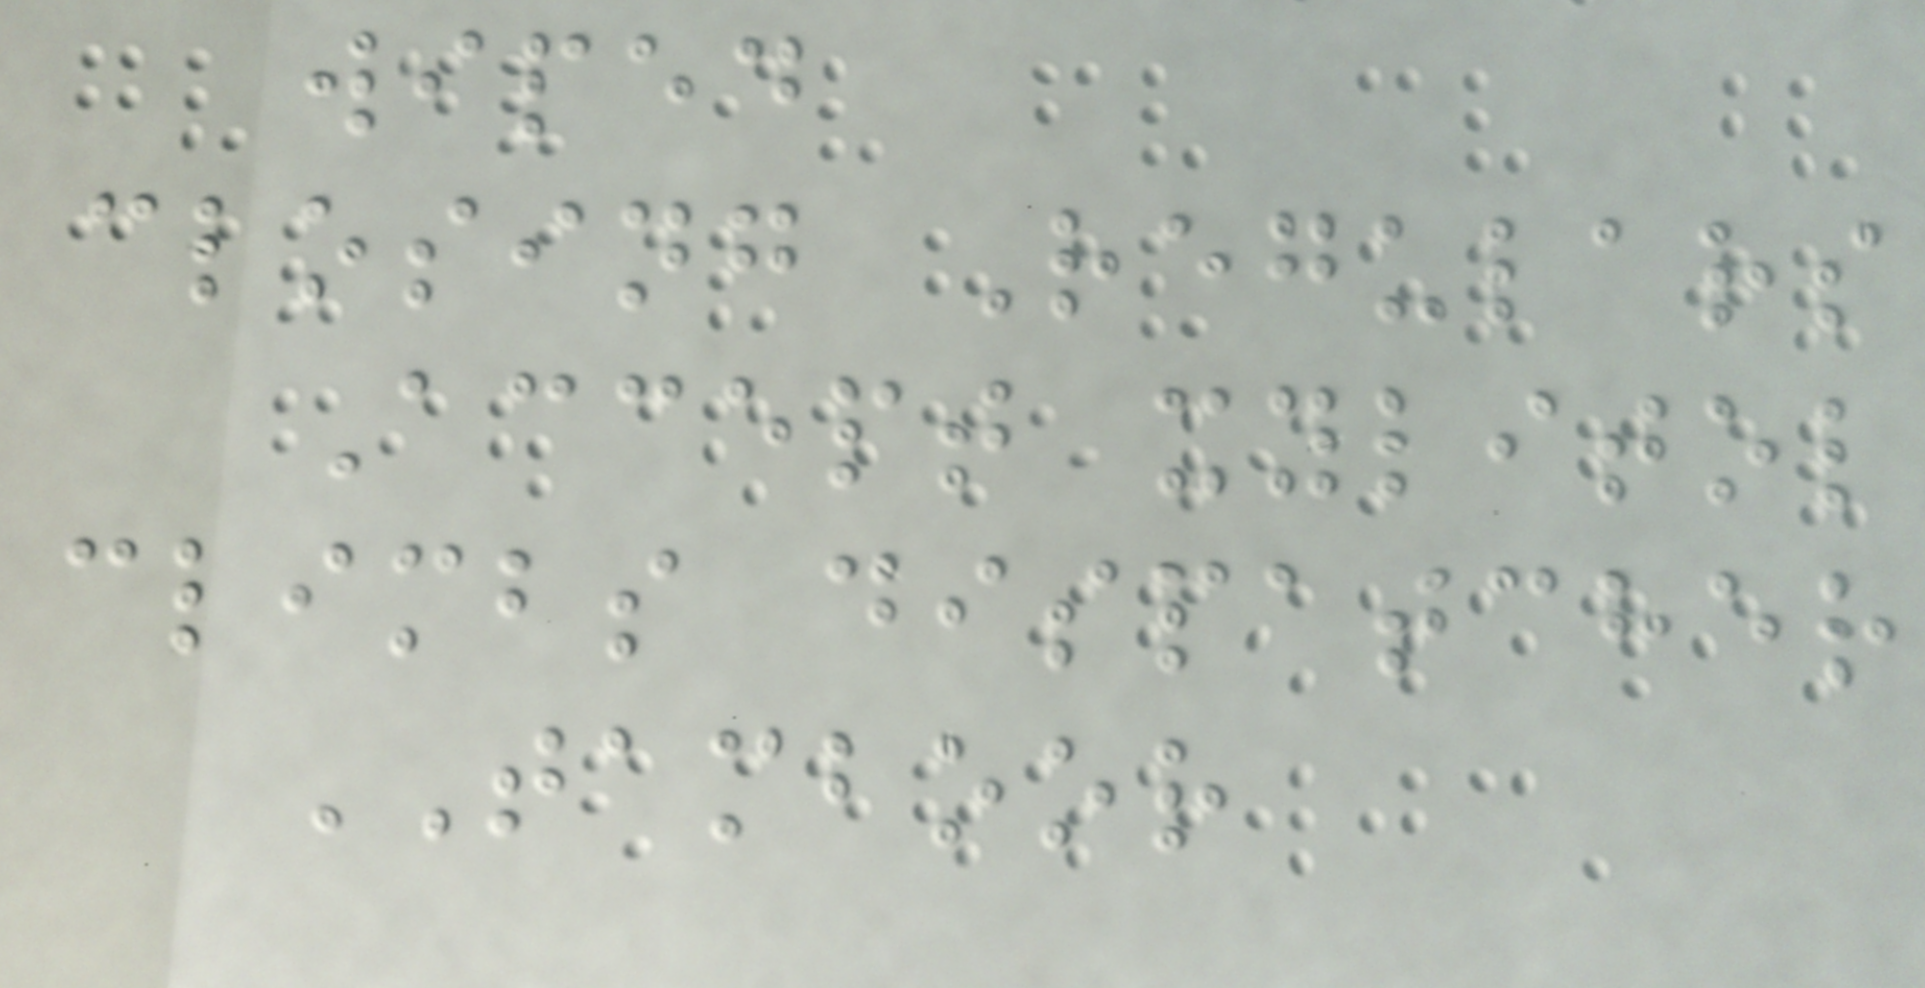wiped
closing Regulars
Accept xylitol
climbs dispatcher
TAMBOOR
